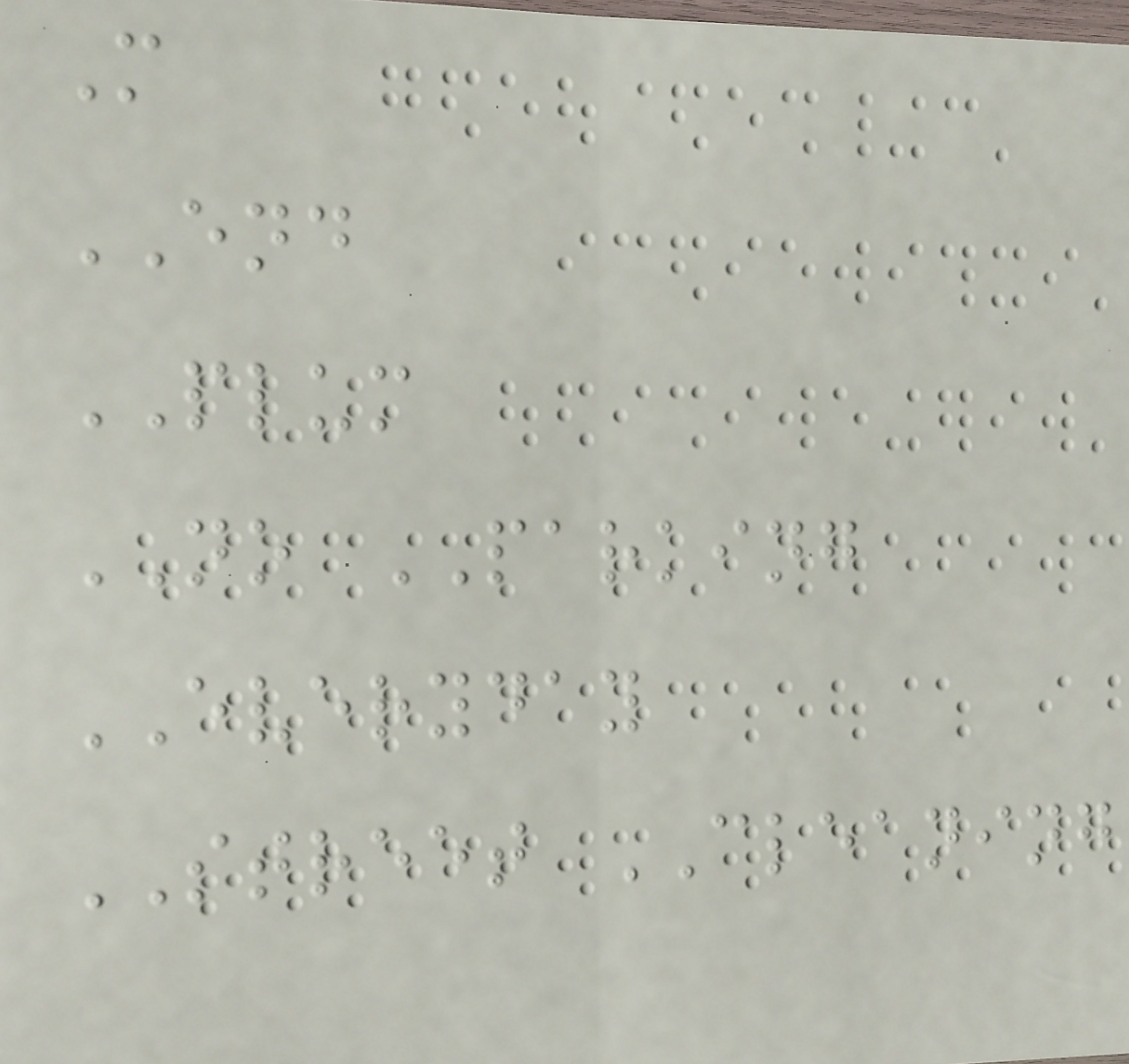M
END
PLUM
NO PARKING
EVERYDAY
STREET CLEANING
